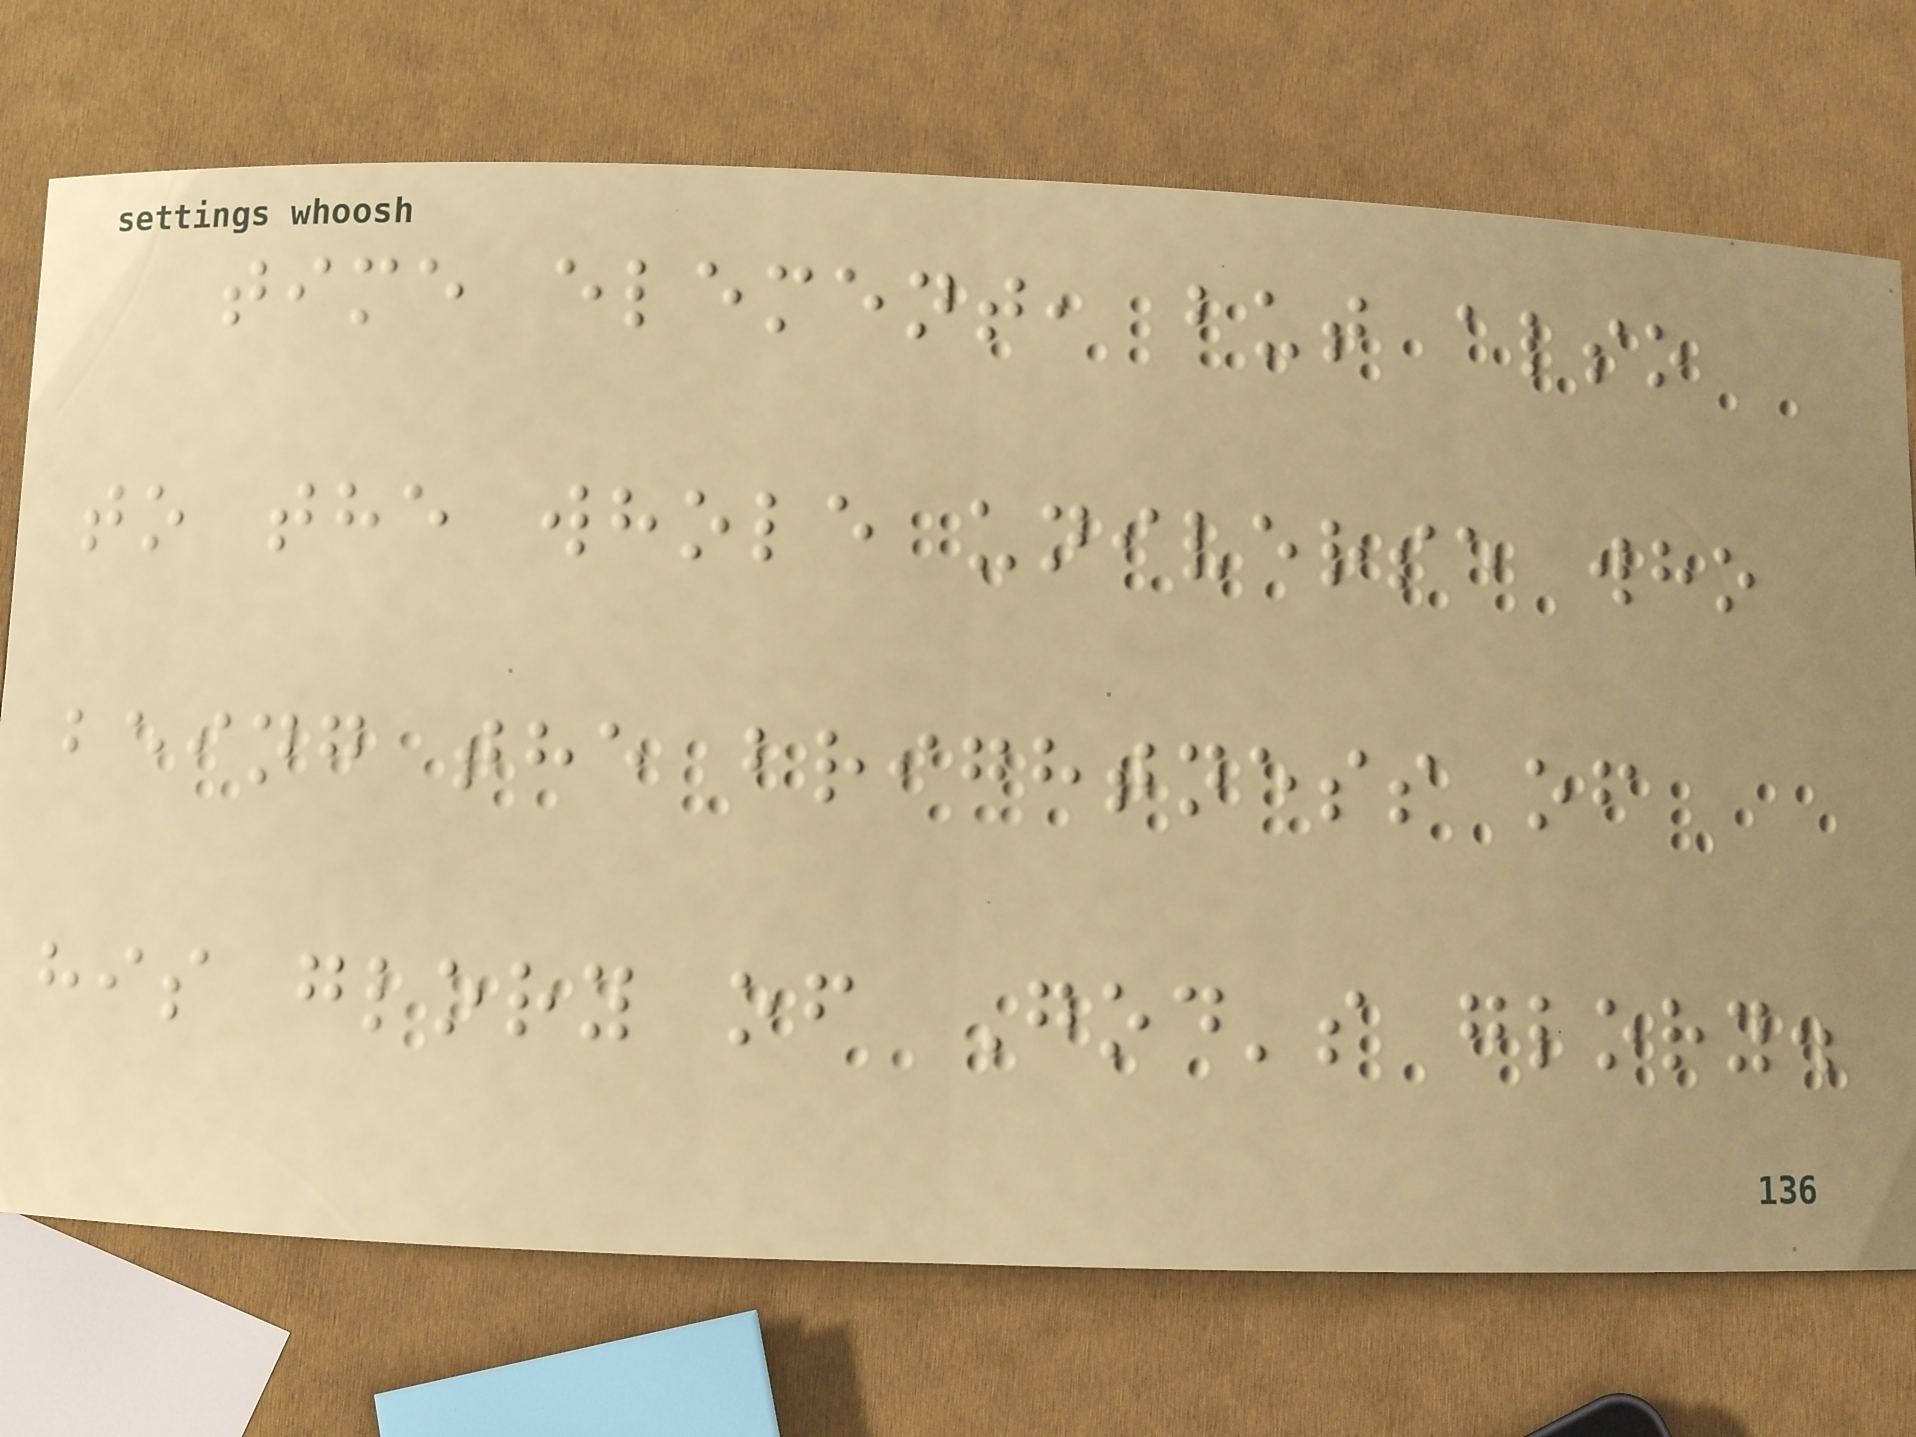time element, but also
to the whole universe who
being the brightness of
his glory of God's glory.
